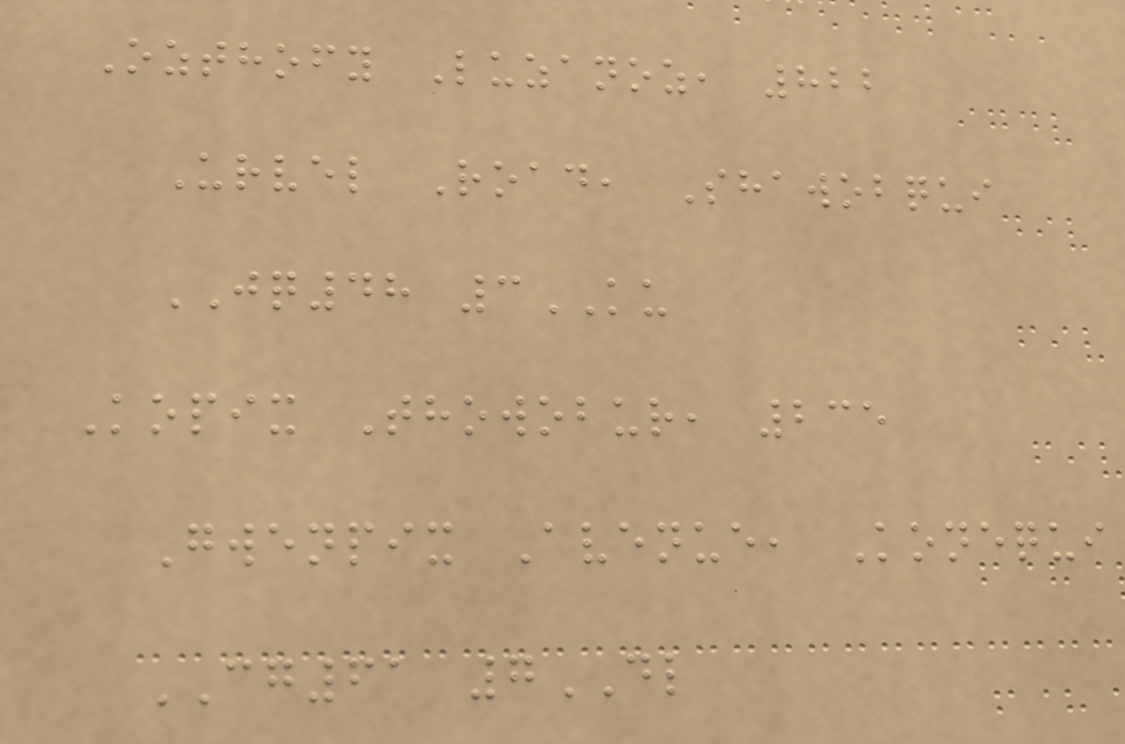Ozthofy Luzanoz, 822
Urvel Road, Shawobqui
JQ48 3KU
Kopix Thowobur, 235
Gwenpix Avenue, Konequi
CG61 7DL
